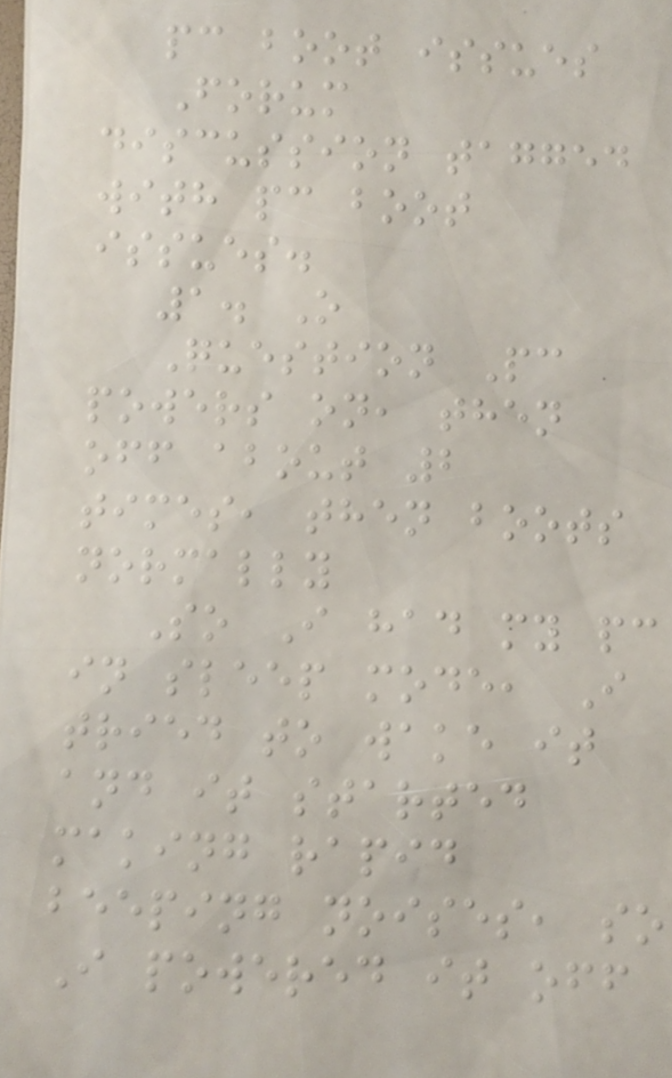pc boot issues
Forum
discussion tagged
with pc boot
issues.
1. O
Question Pc
powers on, then
off about 2
times, then boots
normally
So I had my pc
in sleep mode, I
tried to wake it
and it started
making rapid
beeping noises, so
I powered it off
